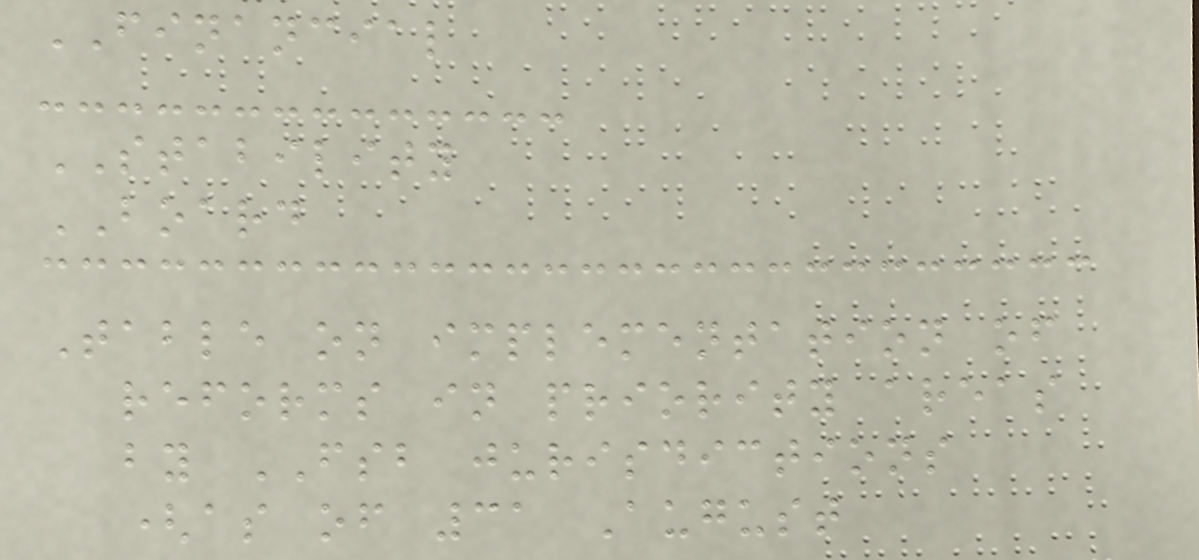FINANCIAL
STABILITY
BOARD
Table on implementation of
reforms in priority areas
by FSB jurisdictions
(as of 31 August
